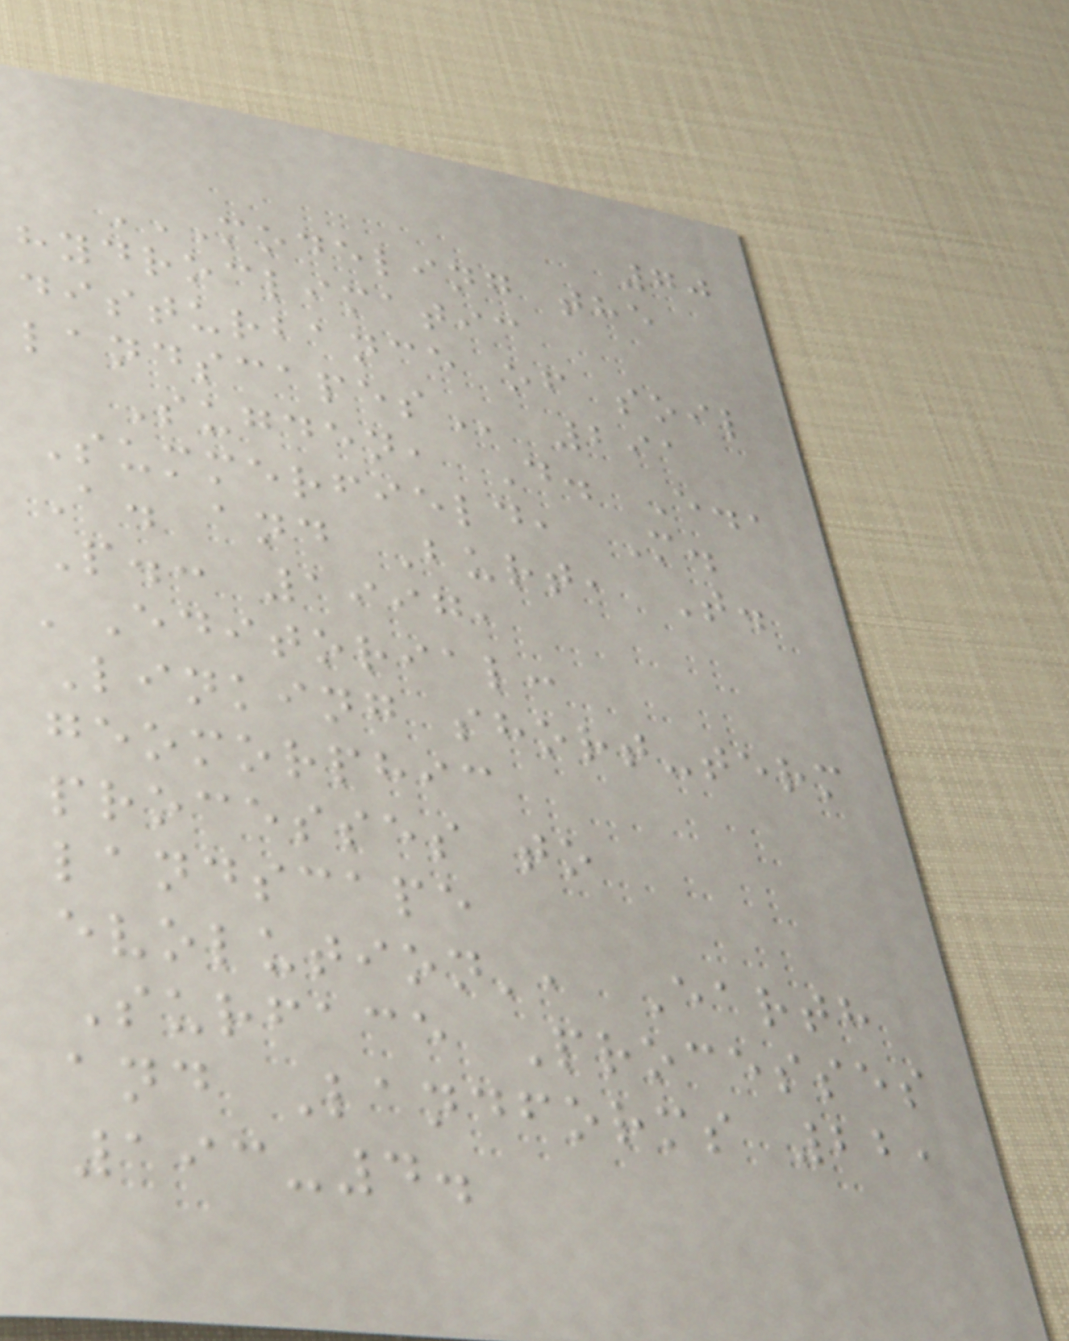70
MODELING THE
HYDROCLIMATIC
DISTURBANCE OF SOIL
LANDSCAPES 291
Sugden, D. E.,
Summerfield, M.
A. and Burt, T.
P.: 1997,
'Editorial:
Linking short-term
geomorphic
processes to
landscape
evolution', Earth
Surface Processes
and Landforms 22,
193-4.
